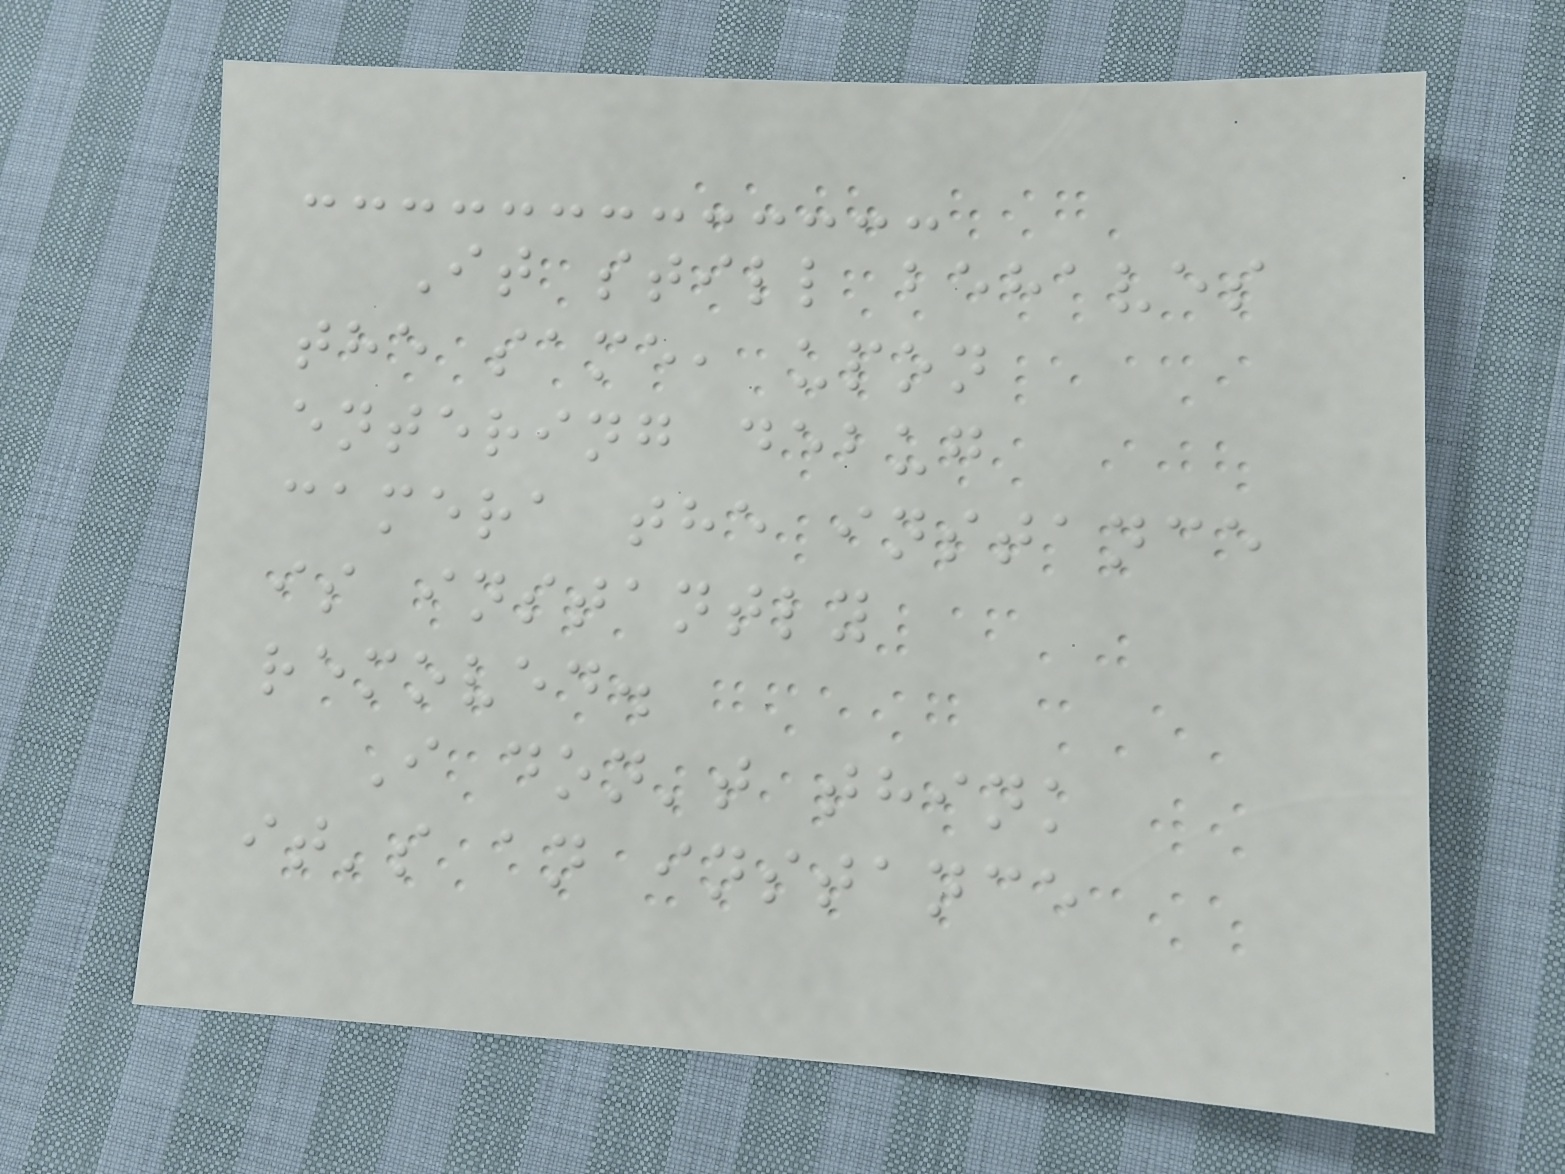It still behaves
the same, upon
entering debug
camera the instance
is instantly
removed.
I don't think
it's an instance
